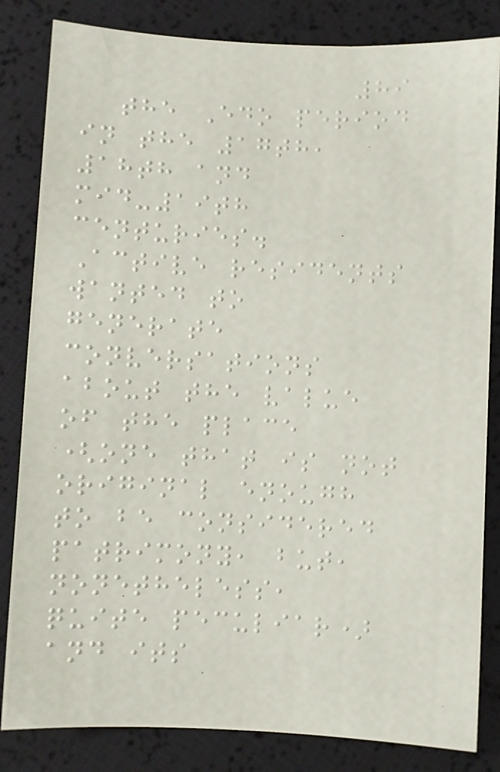89
the Edo period
in the 17th,
18th and
mid-19th
centuries.
Active residents
wanted to
generate
conversations
about the value
of the place
(one that is not
original enough
to be considered
patrimony, but,
nonetheless,
quite peculiar)
and its
